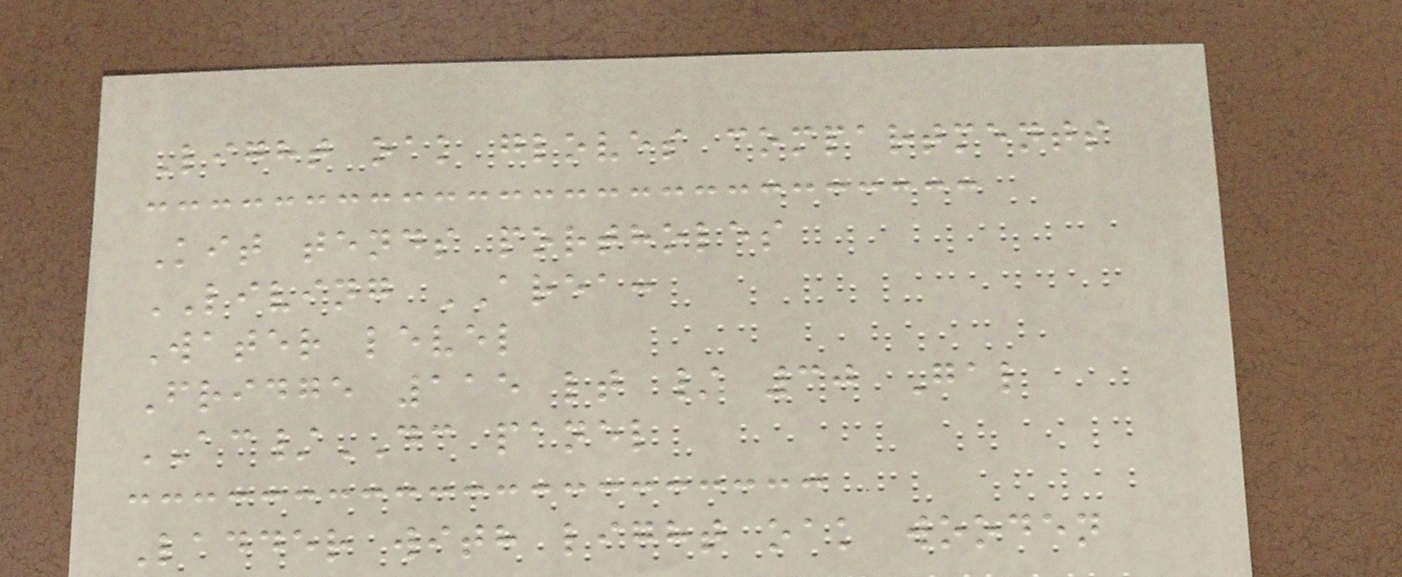Light oak gloves compartments
Kit tends portholes
LIVING AREA:
Water level
Fridge 115 lt / 30 Gal
AC/DC panel
Ladder with light oak wooden
